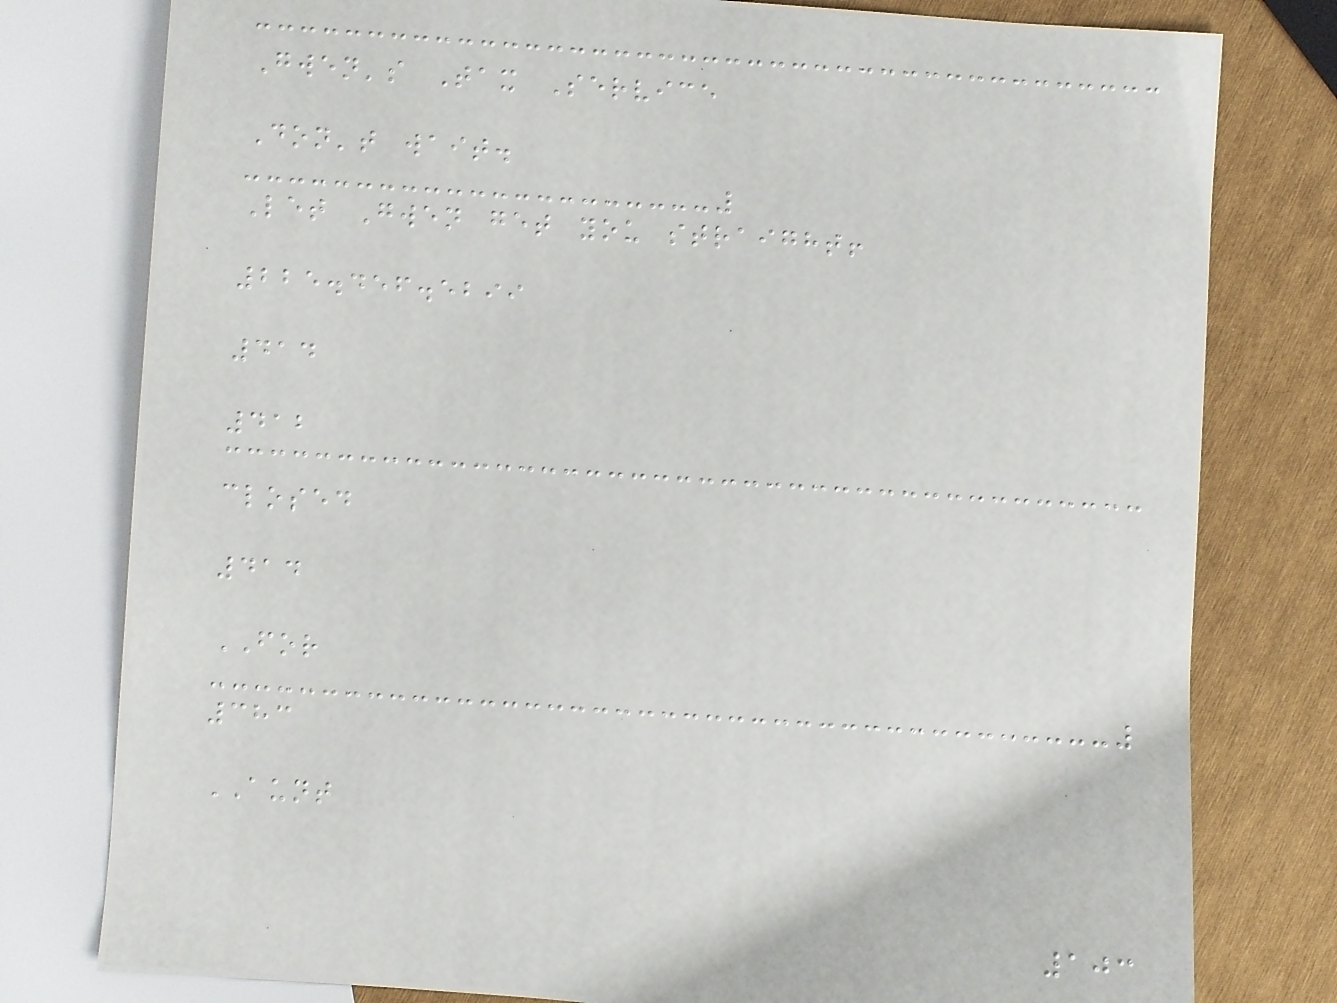Gwen's Tax Service
Don't wait.
Let Gwen get you straight!
225.456.5299
414
412
closed
414
FOR
383
AUNT
103
